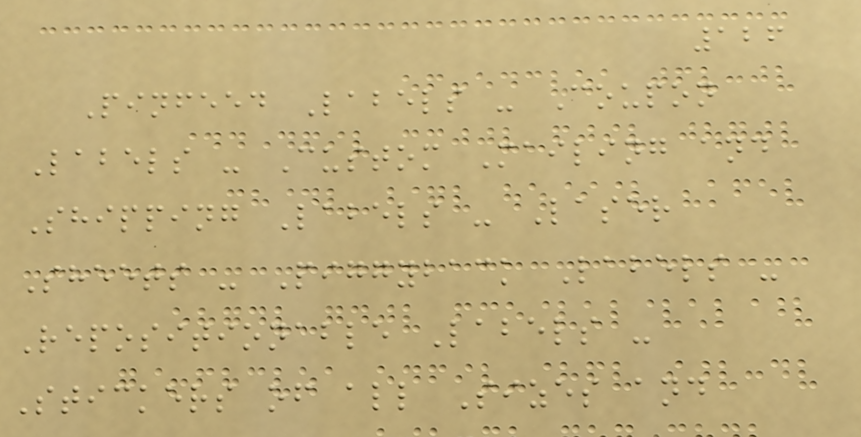126
Pinfeed Labels - Coupon
Labels - Custom Mailing and
Shipping Labels - Laser
Sheets - Piggyback Labels -
Repositionable Labels -
Stickers of all Sizes and
